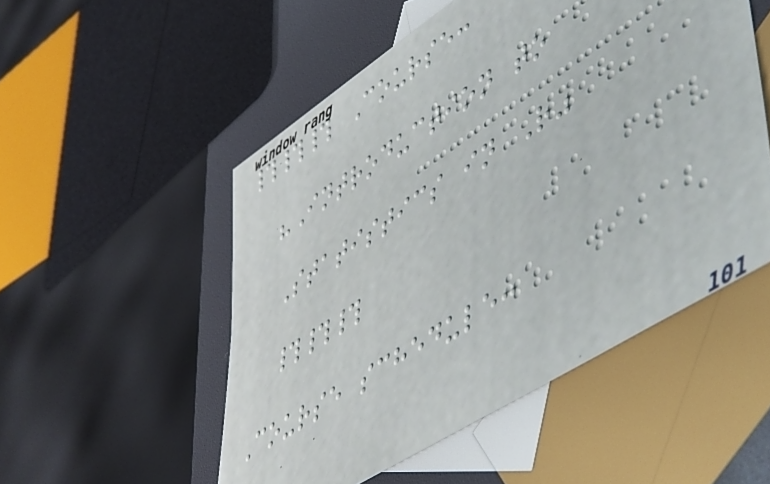### Course:
"Introduction to
Statistics in R"
###
Course schedule:
